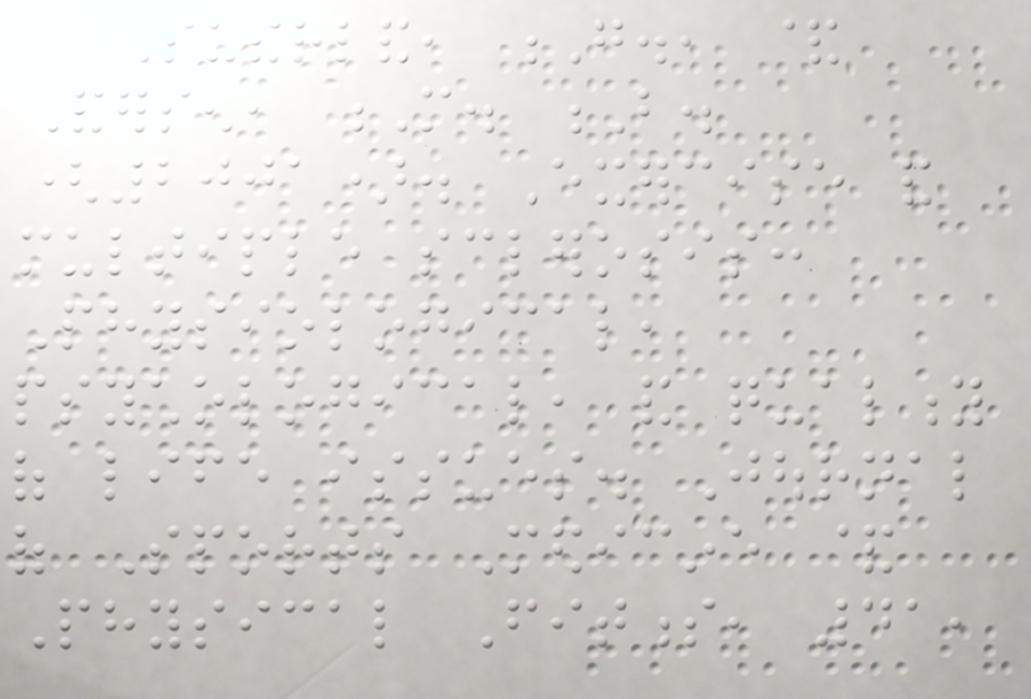Sutherland, G., &
Andersen, M. B.
(2001). Exercise and
multiple sclerosis:
Physiological,
psychological, and quality
of life issues. Journal
of Sports Medicine &
Physical Fitness, 41,
